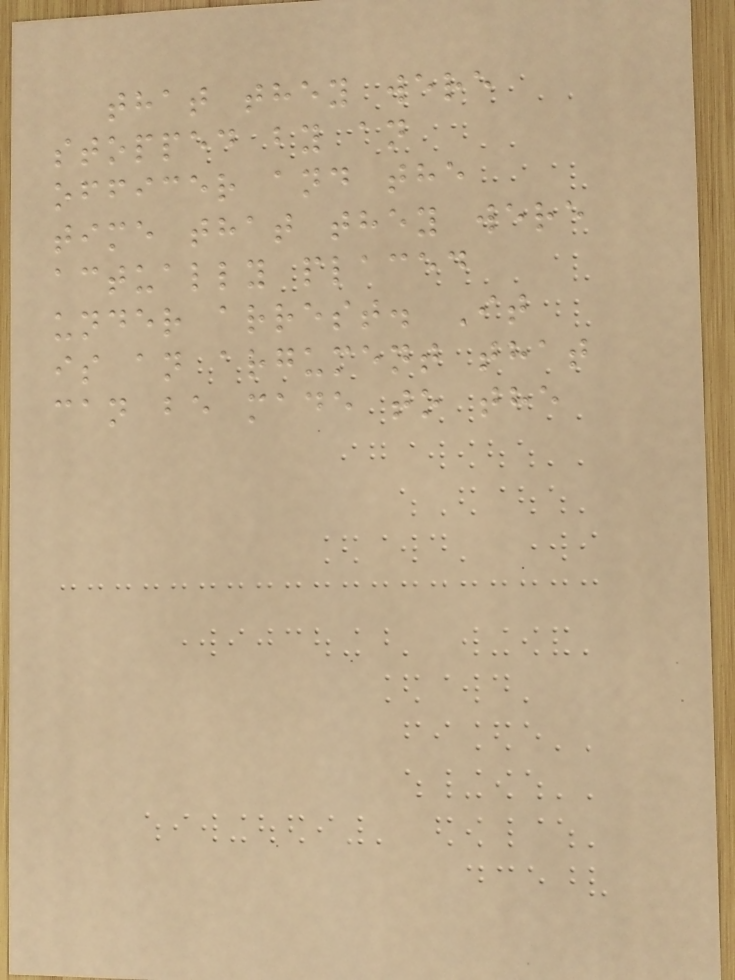that they were
stopped by an
officer and the
time that they were
actually placed
under arrest. It
is an argument that
can be made to the
